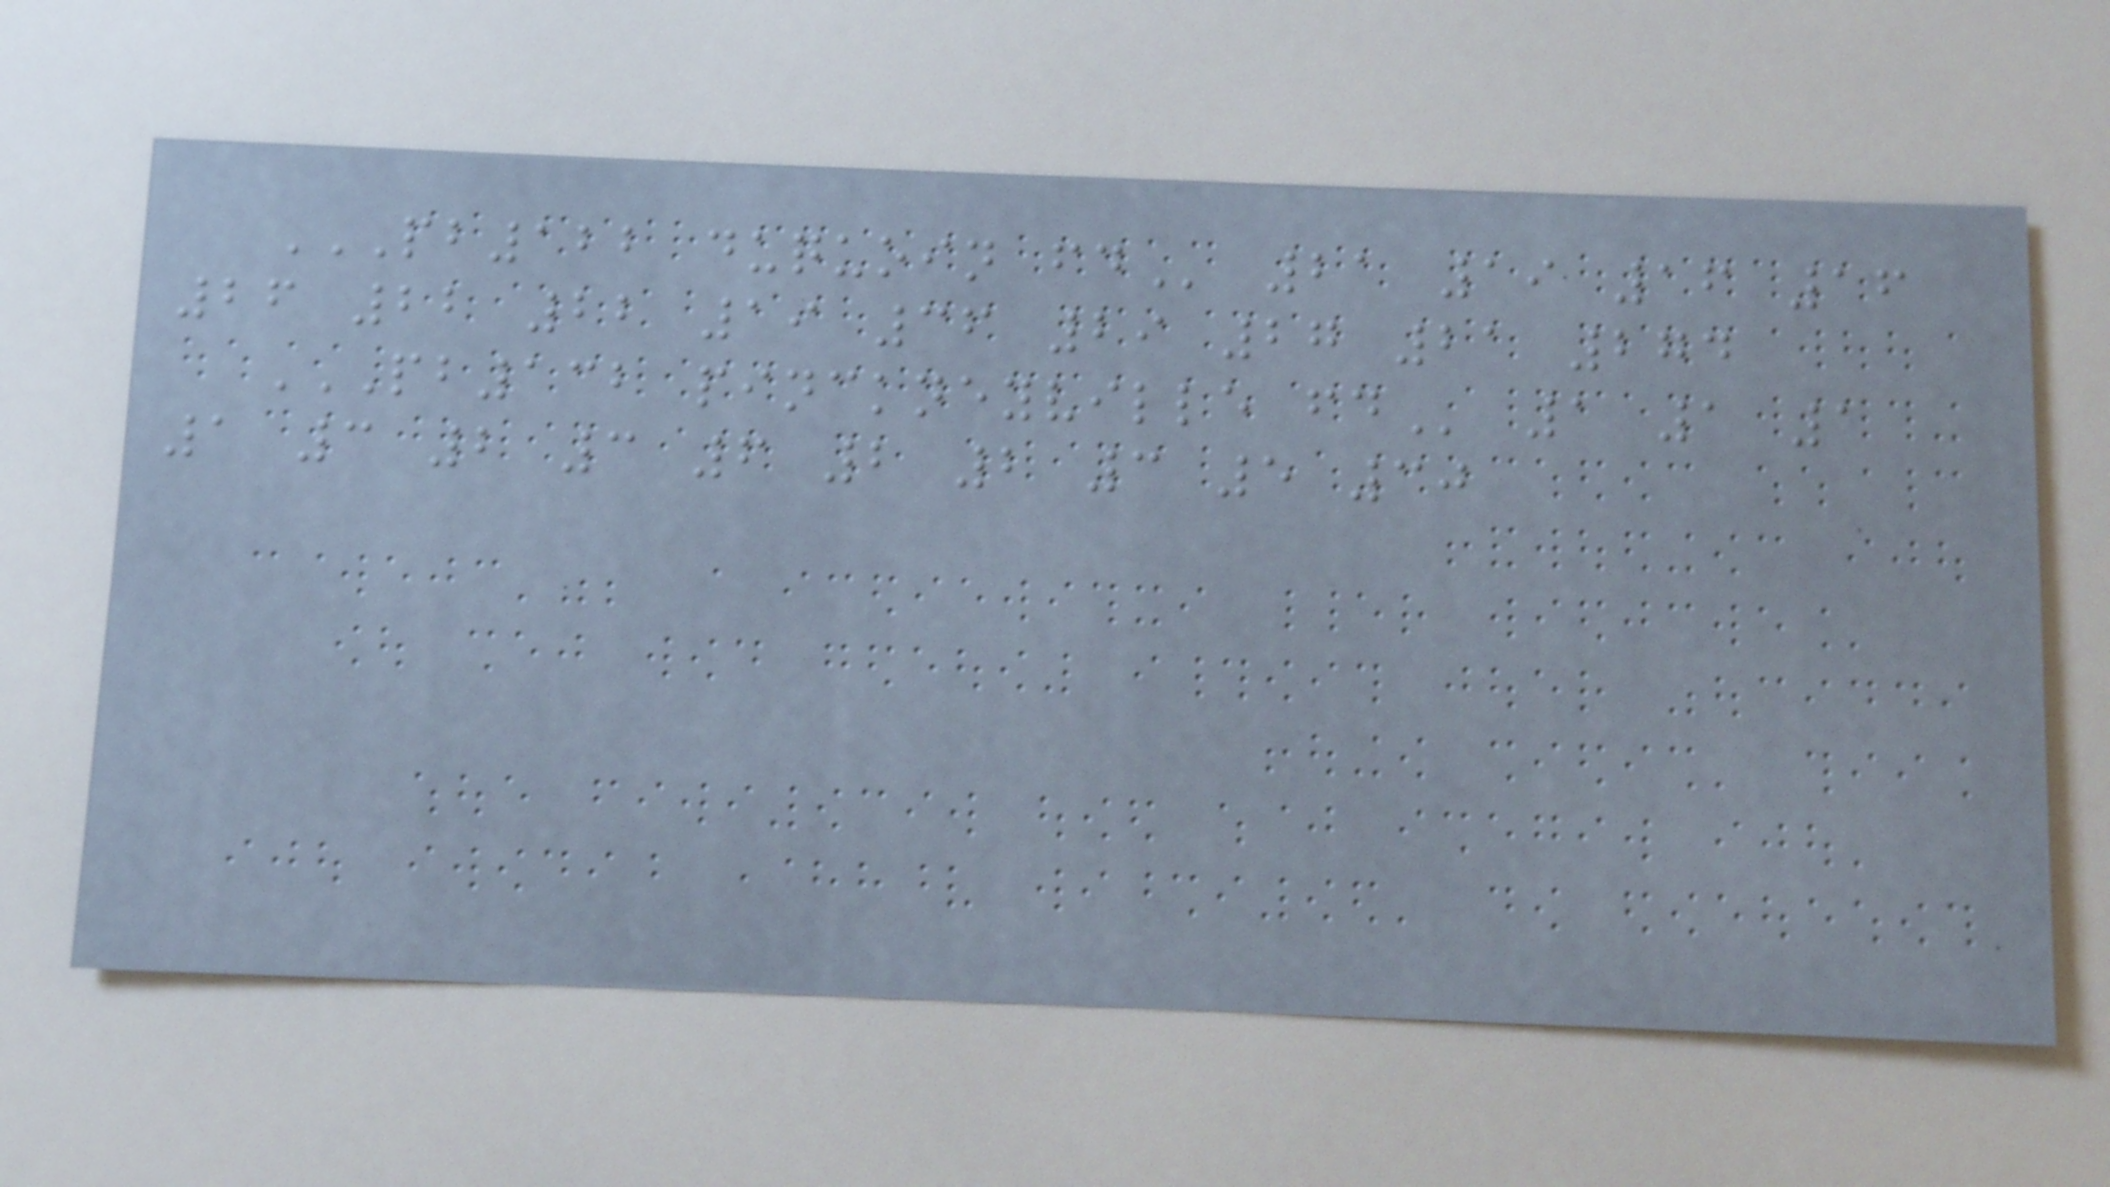PB122 DUQUOIN FD 21 19 16 16
26 22 22 19 36 29 27 21 274
PB132 PINCKNEYVILLE FD 1 1 1
1 3 2 3 6 2 2 3 5 30
